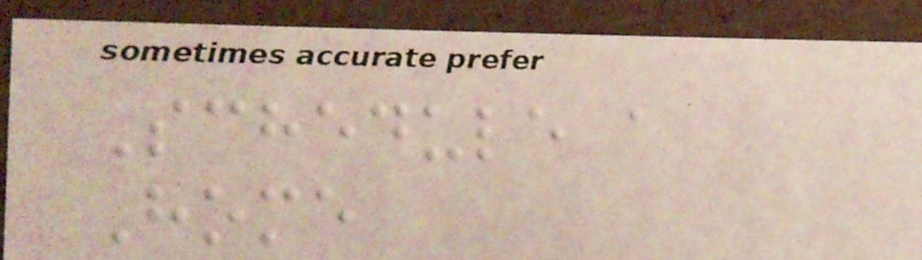Schedule a
Home
